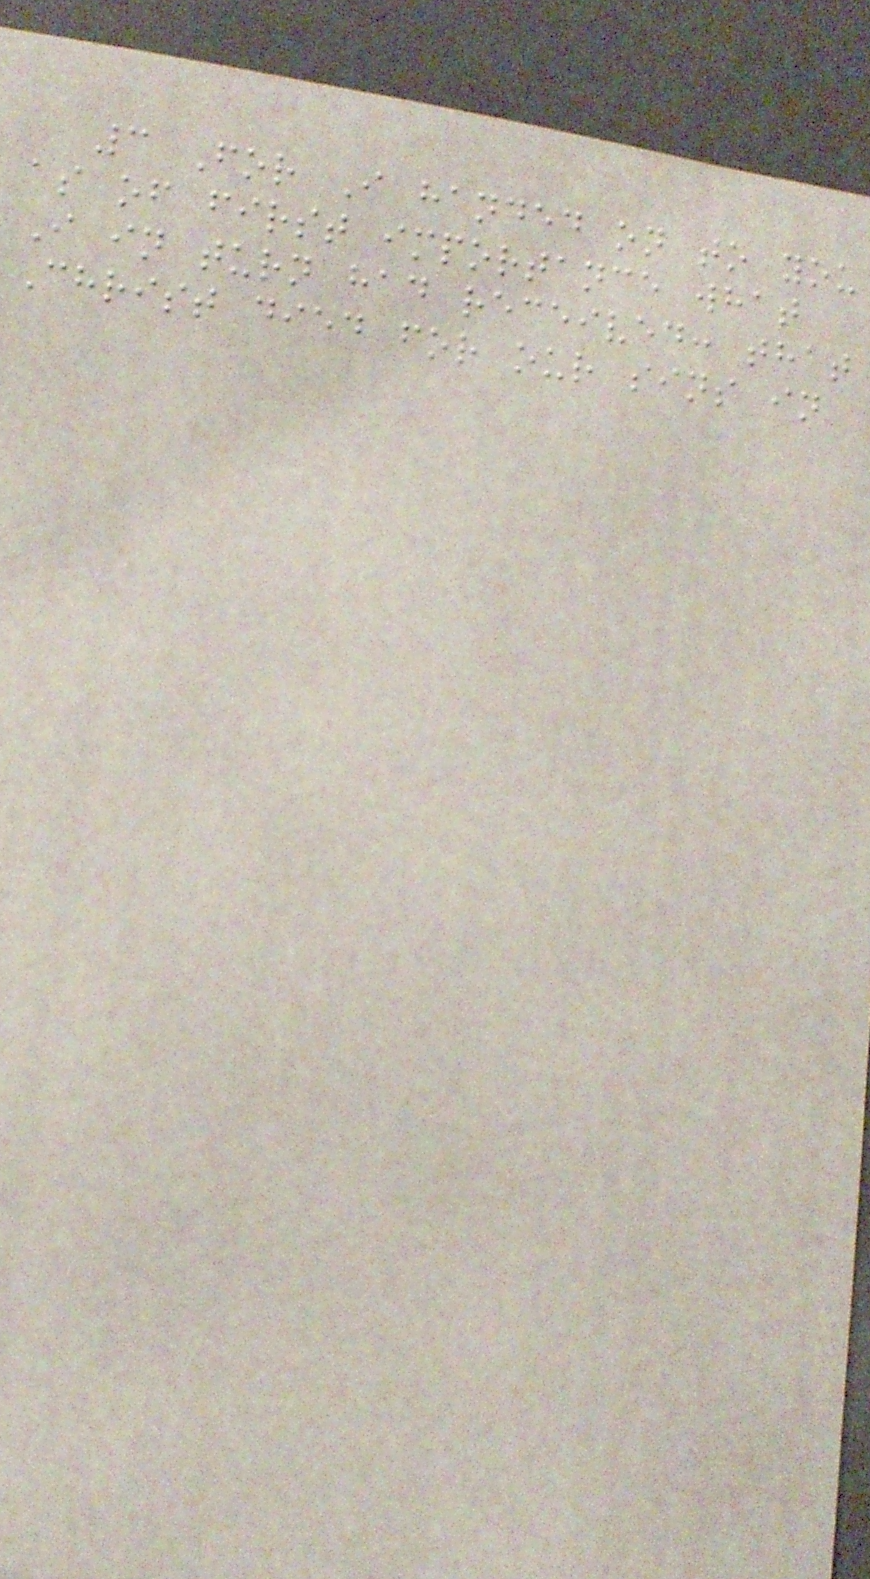3 For I handed on to you
as of first importance what
I in turn had received: that
Christ died for our sins in
